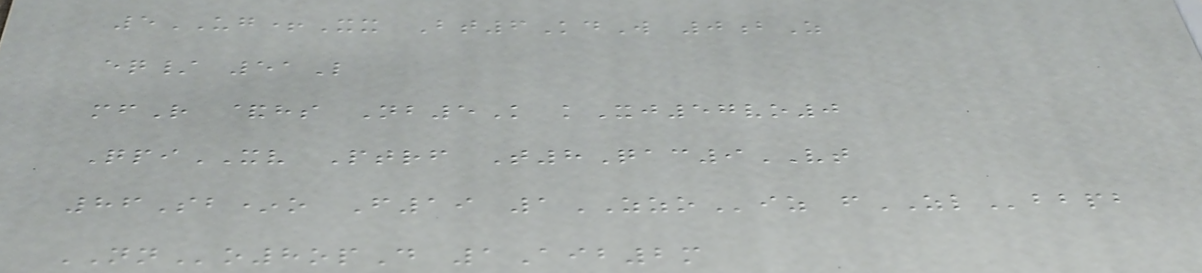5UG+Xx Bt6KdW 0bZ
eq/ 51L
mfR &hs Nb5K kXj57vo0
QpiXV Ptrf T8Qac9VT
86Sb*o F19 1ZZOiz fZLbbpb
NNo8opD 1Aib2m
